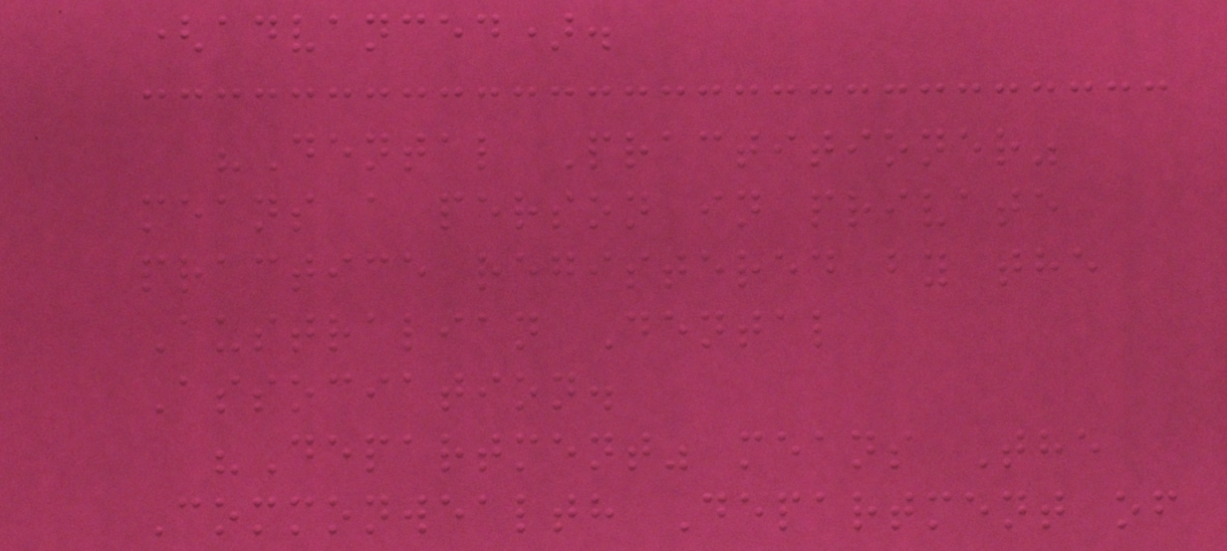(advanced).
"Dental Practitioner"
means a person in private
practice registered by the
Australian Dental
Association.
"Department" means The
Commonwealth Department of
